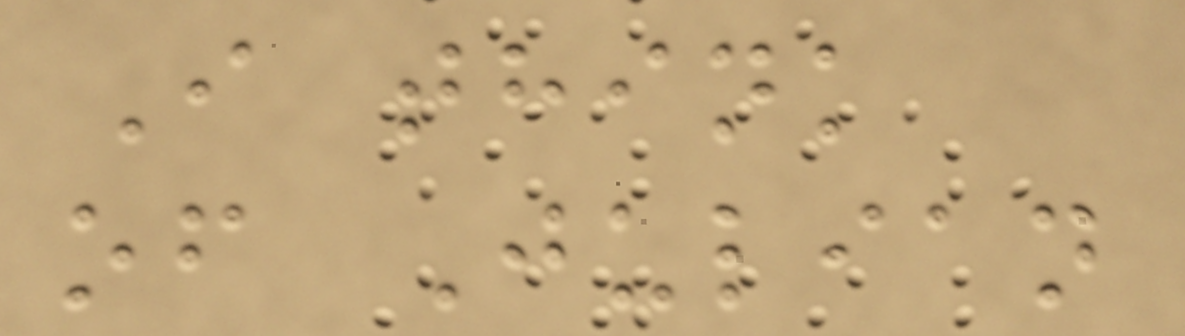I think
of Julian
